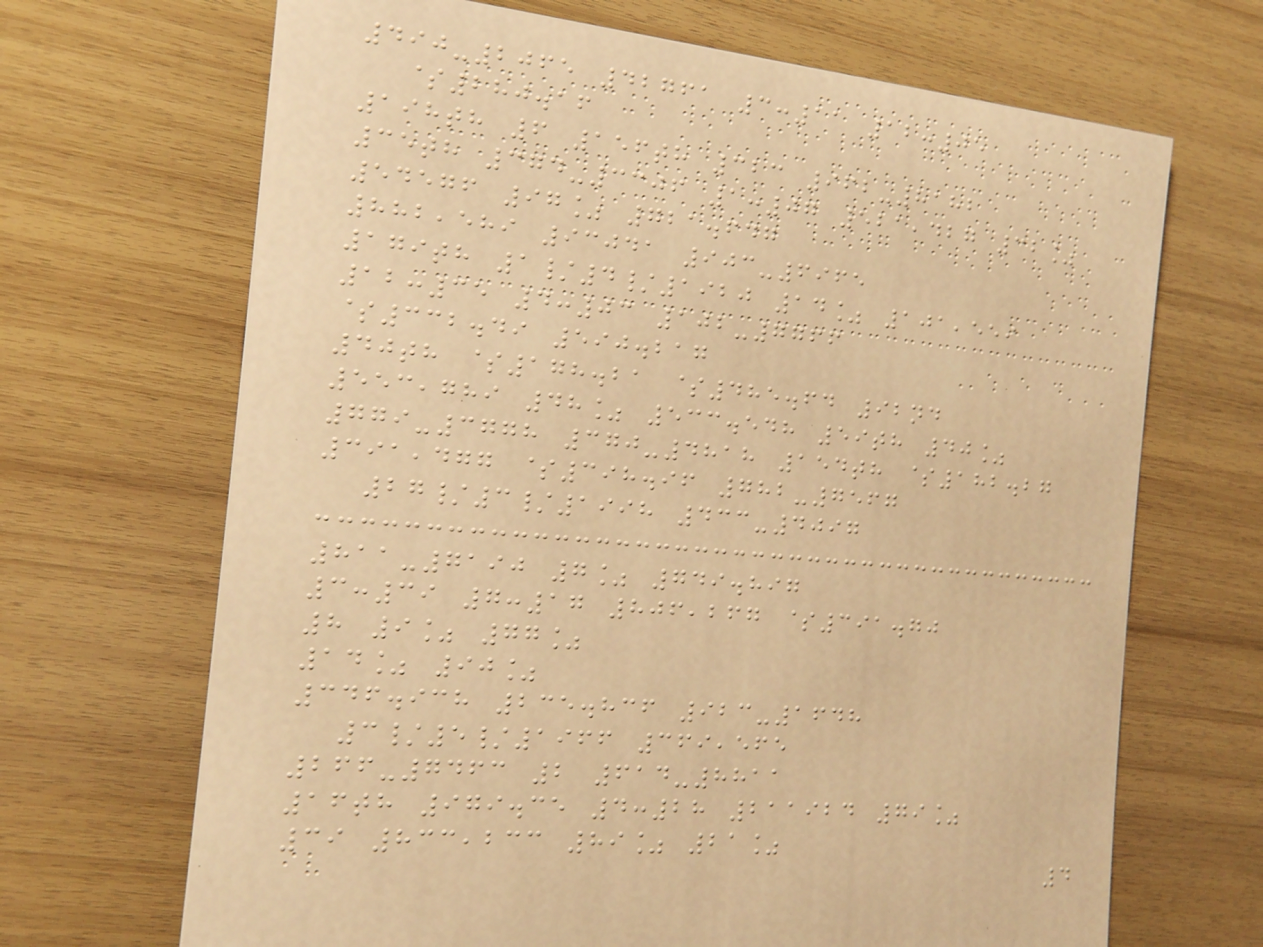490-2065 42761 3:11 12:05
$280.16
198th 6 156th 323 962-8182
35th 374-3306 1:07 521,427 32%
54576 97% 721.647
882,589 93041 903-6965
179th 1/4/1920 14% 101,559
12:35 4:03 102-7766
$332.49 590.217
40th $178.21 $485.64 92nd
553,789 48% 533.548 59th 40%
779-3778 370-4818 154th $182.27
391,477 $398.96 782-7567
27/3/1998 433-4097
811-7190 7% 749.897
3:39 7:17 806,267 $391.70
8 9% 77%
14% 90%
346.938 235.836 923-1648
3/5/1966 369,565
266-7463 2 614-8811
16th 979.35 4:28 211924 79%
39 833,233 89% 21%
4
